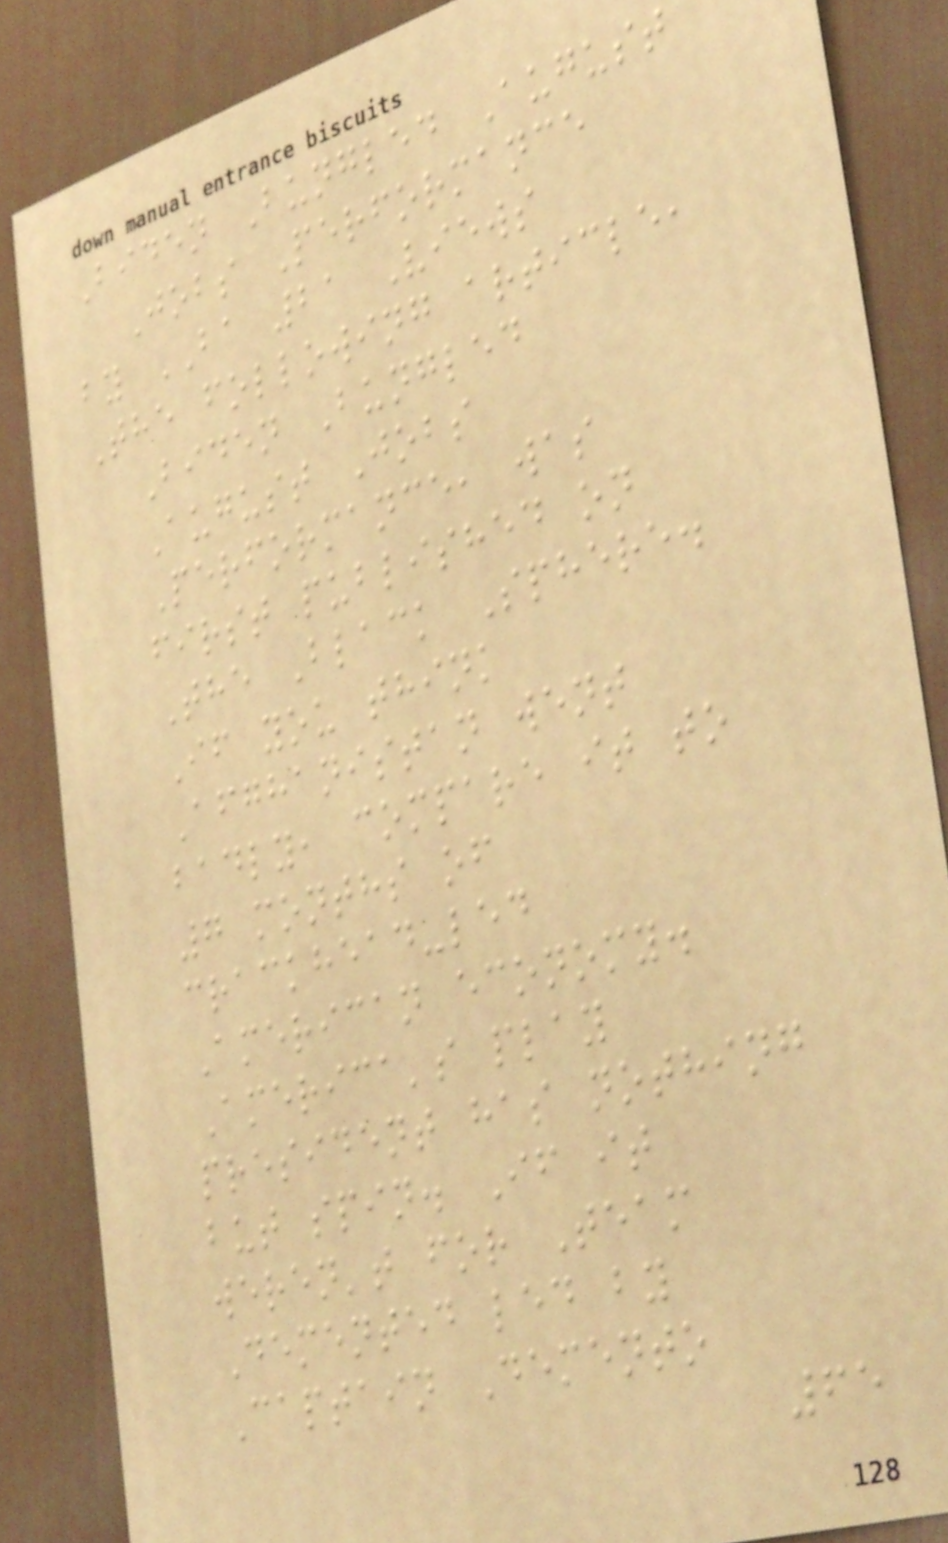Biden Bungled August
Jobs Performance
by BA 21 Views
The following article,
Biden Bungled
August Jobs
Performance, was
first published on
The Black Sphere.
If you think
Afghanistan went
badly, compare it to
7 months of
crackhead-led
American economy.
America's play
president has nothing
but spin. If it
weren't for Team
Demented led by
Captain Demento
65
